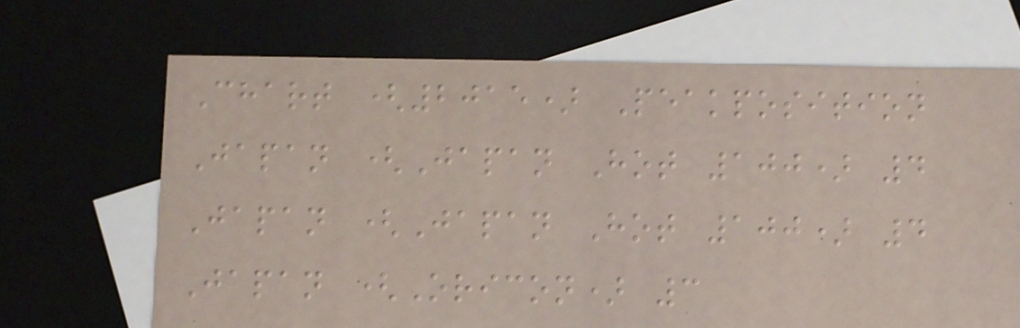Chart (2015) Peakposition
Japan (Japan Hot 100) 4
Japan (Japan Hot 100) 4
Japan (Oricon) 3
